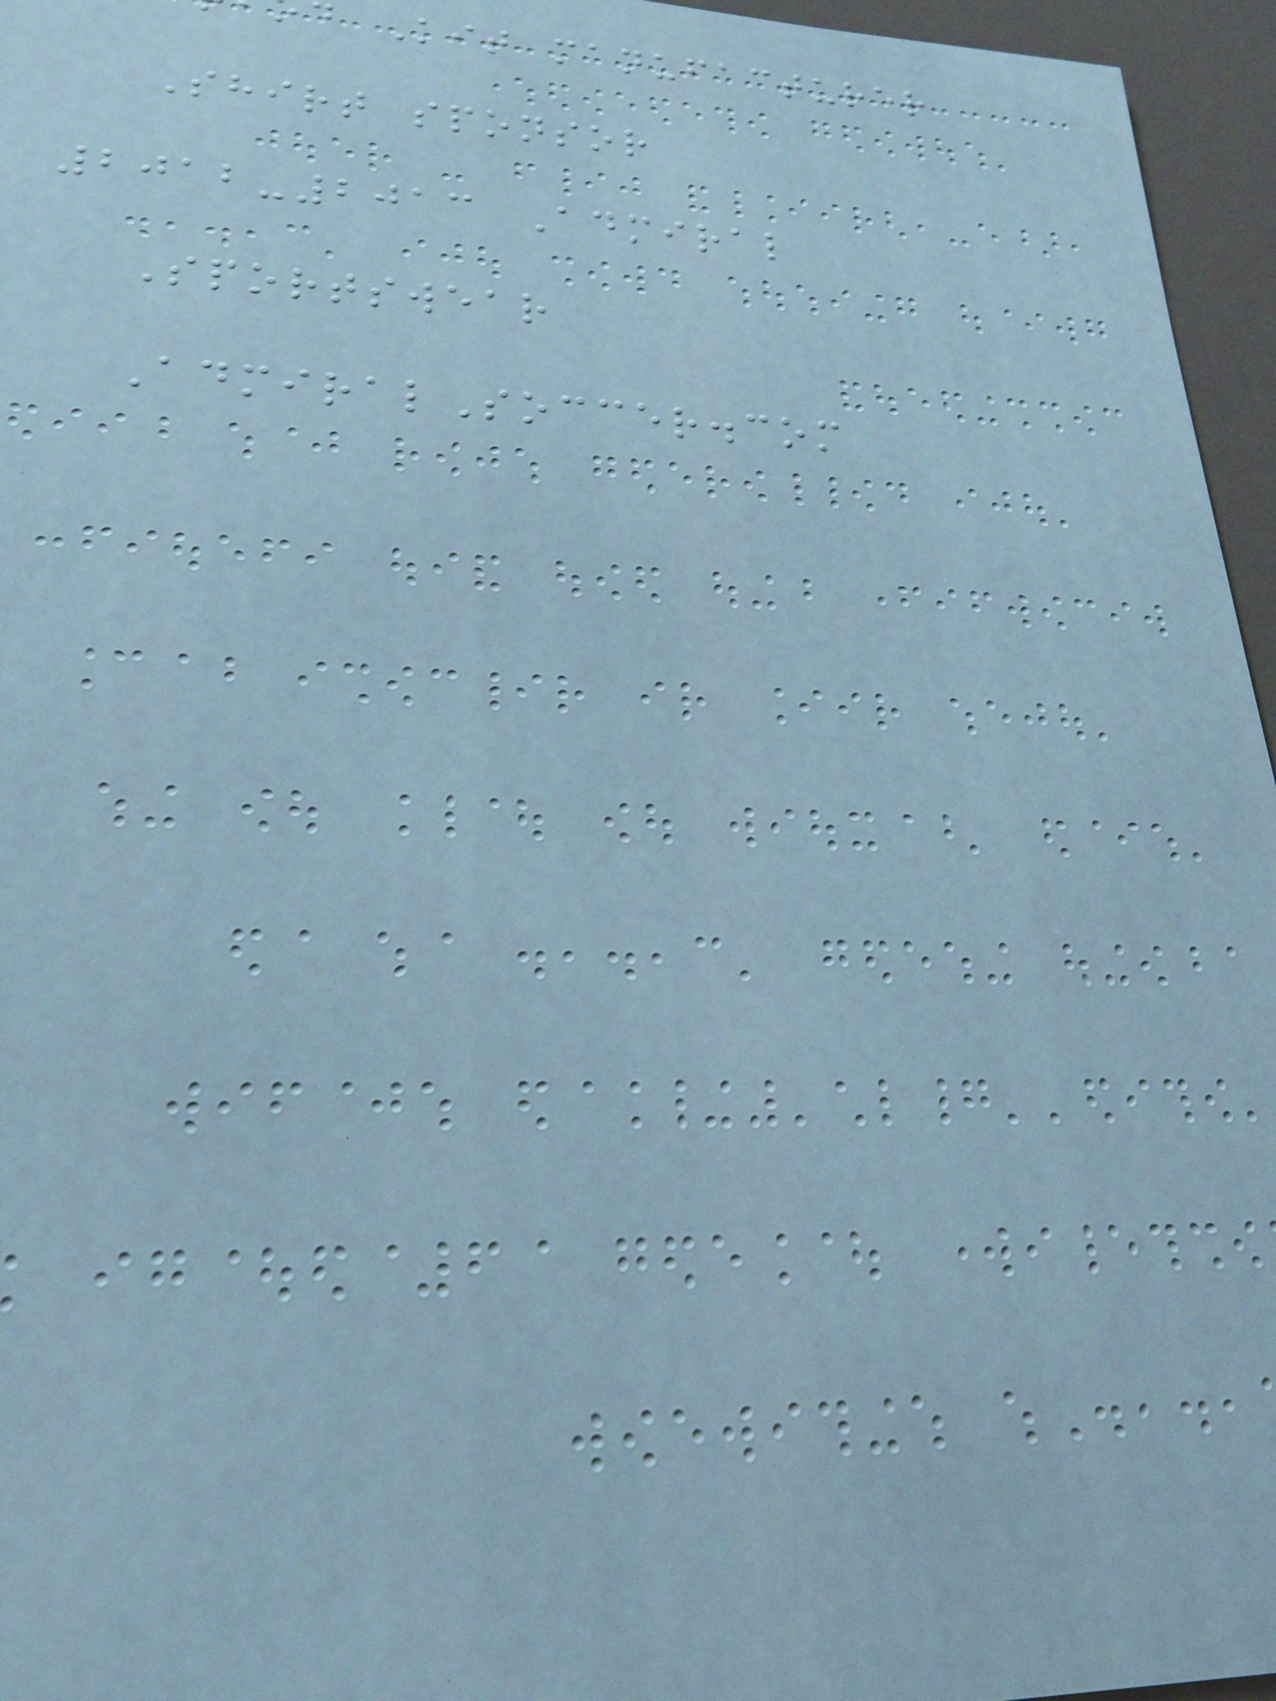Kit manufacturer
Shirt sponsor
2012-2013 Admiral
Sportswear
AdmiralSoccer.com
